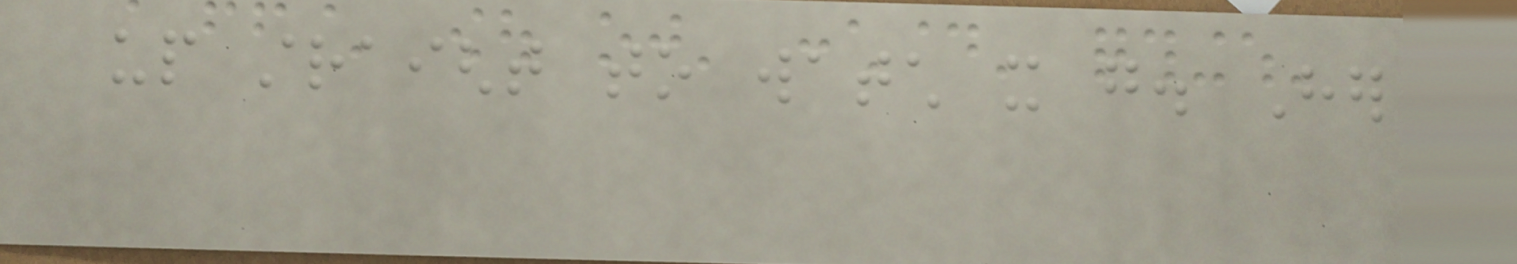up straight to watch it go. Her
